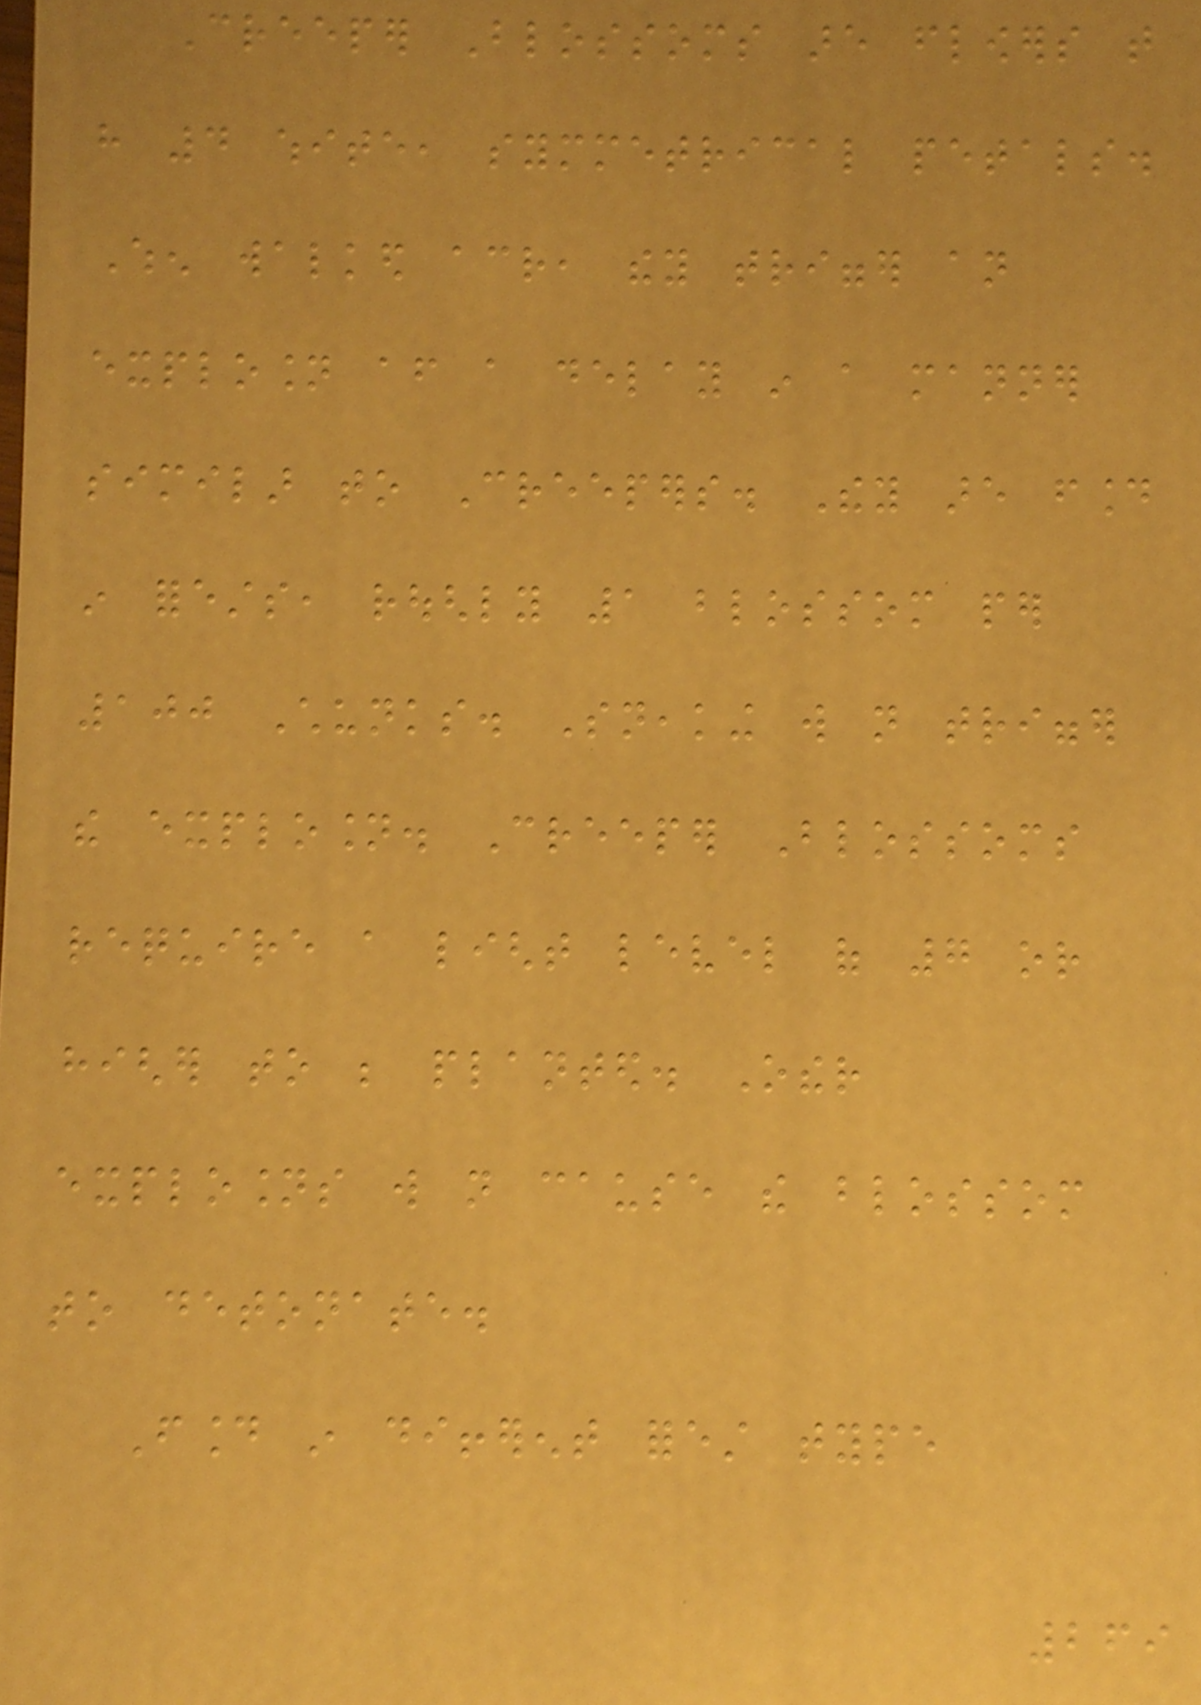Creeper Blossoms are flowers that
have 4 white, symmetrical petals.
When walked across, they trigger an
explosion after a delay in a manner
similar to Creepers. They are found
in forests, roughly 1 blossom per
100 Chunks. Sneaking will not trigger
the explosion. Creeper Blossoms
require a light level of 7 or
higher to be planted. Other
explosions will not cause the blossom
to detonate.
Found in different forest type
269
